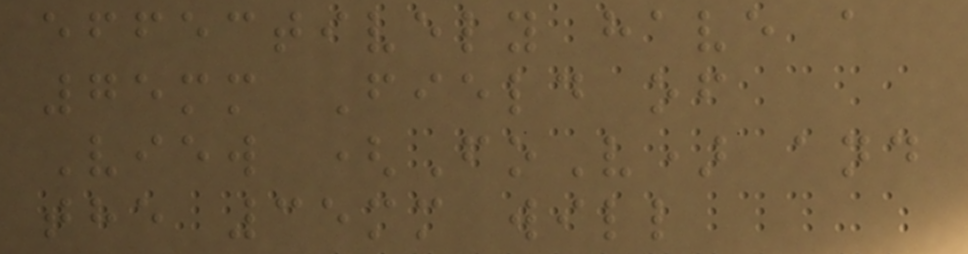effectively have a
75mm Field of
View (FoV) and
the 35mm will
